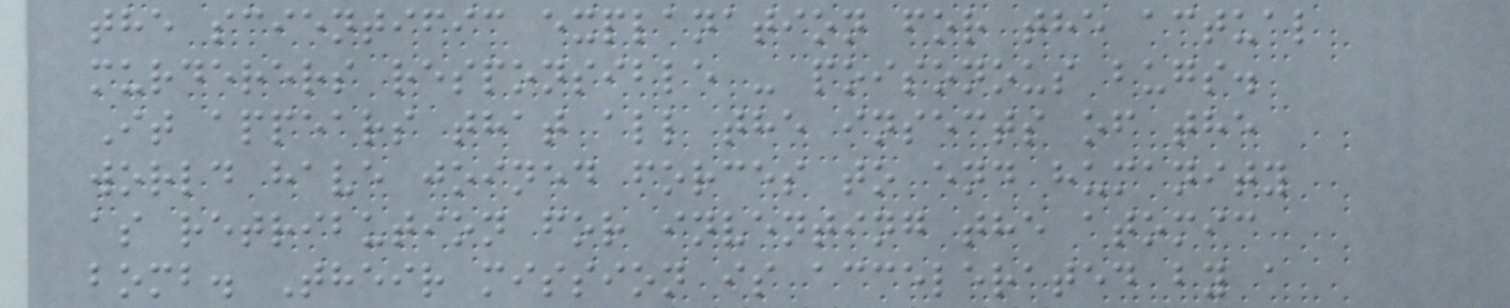the scientific explanation for the actual
murderers responsible - poisonous bugs.
It appears that all the insects of the
world have joined forces to end humanity
as retribution for inventing the atomic
bomb. Their mission is accelerated by a
